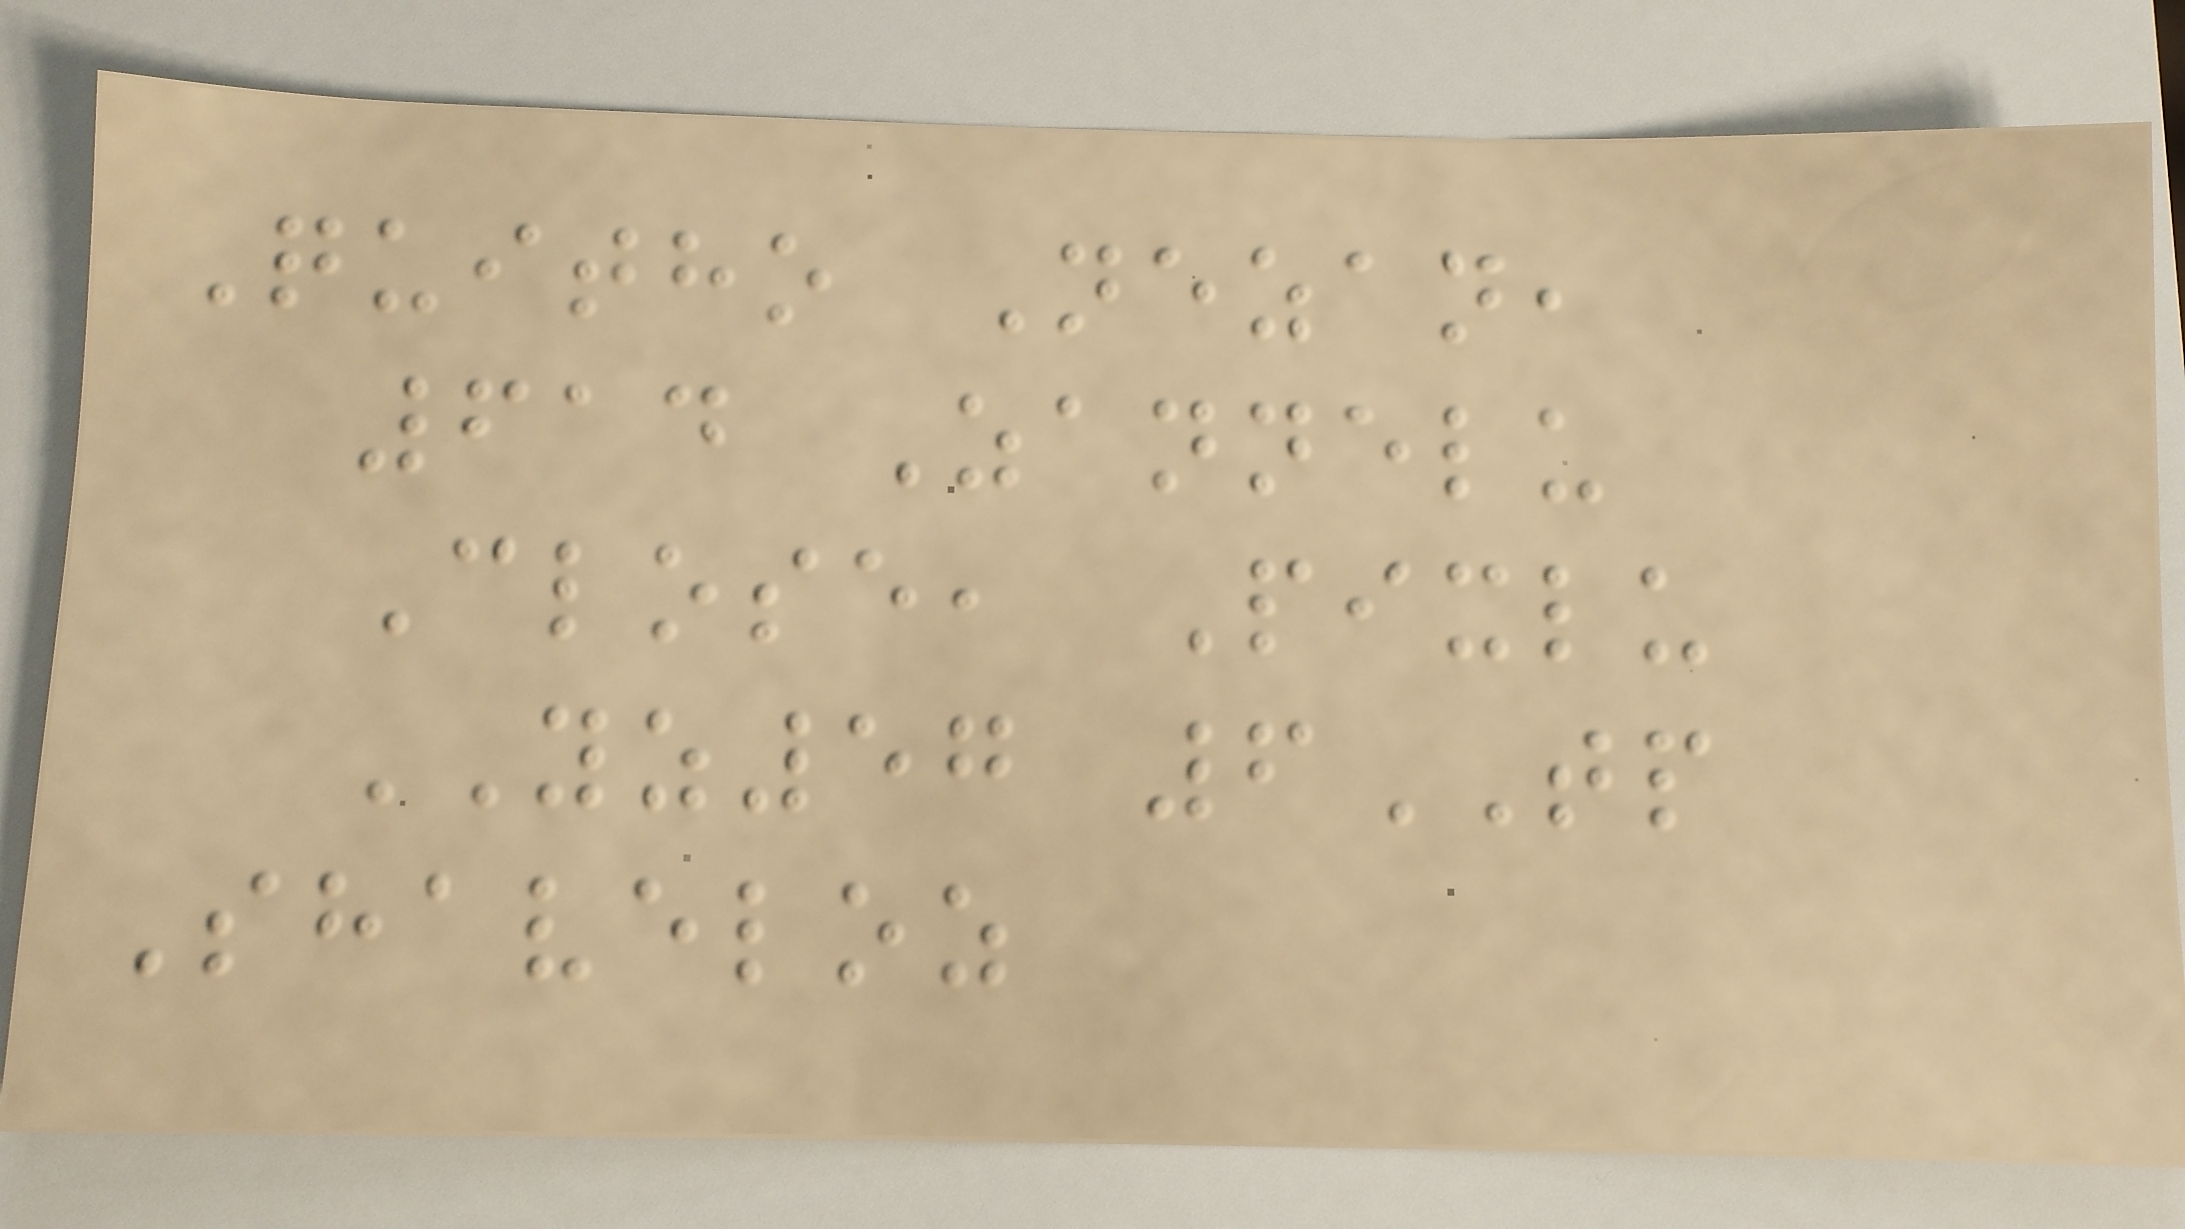Quitho Nezan,
614 Zannelu
Close, Pixlu
YZ57 6TP
Shaveloz
